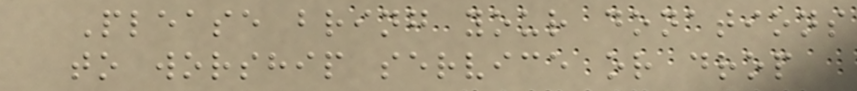Please bring your donations
to worship service or drop
